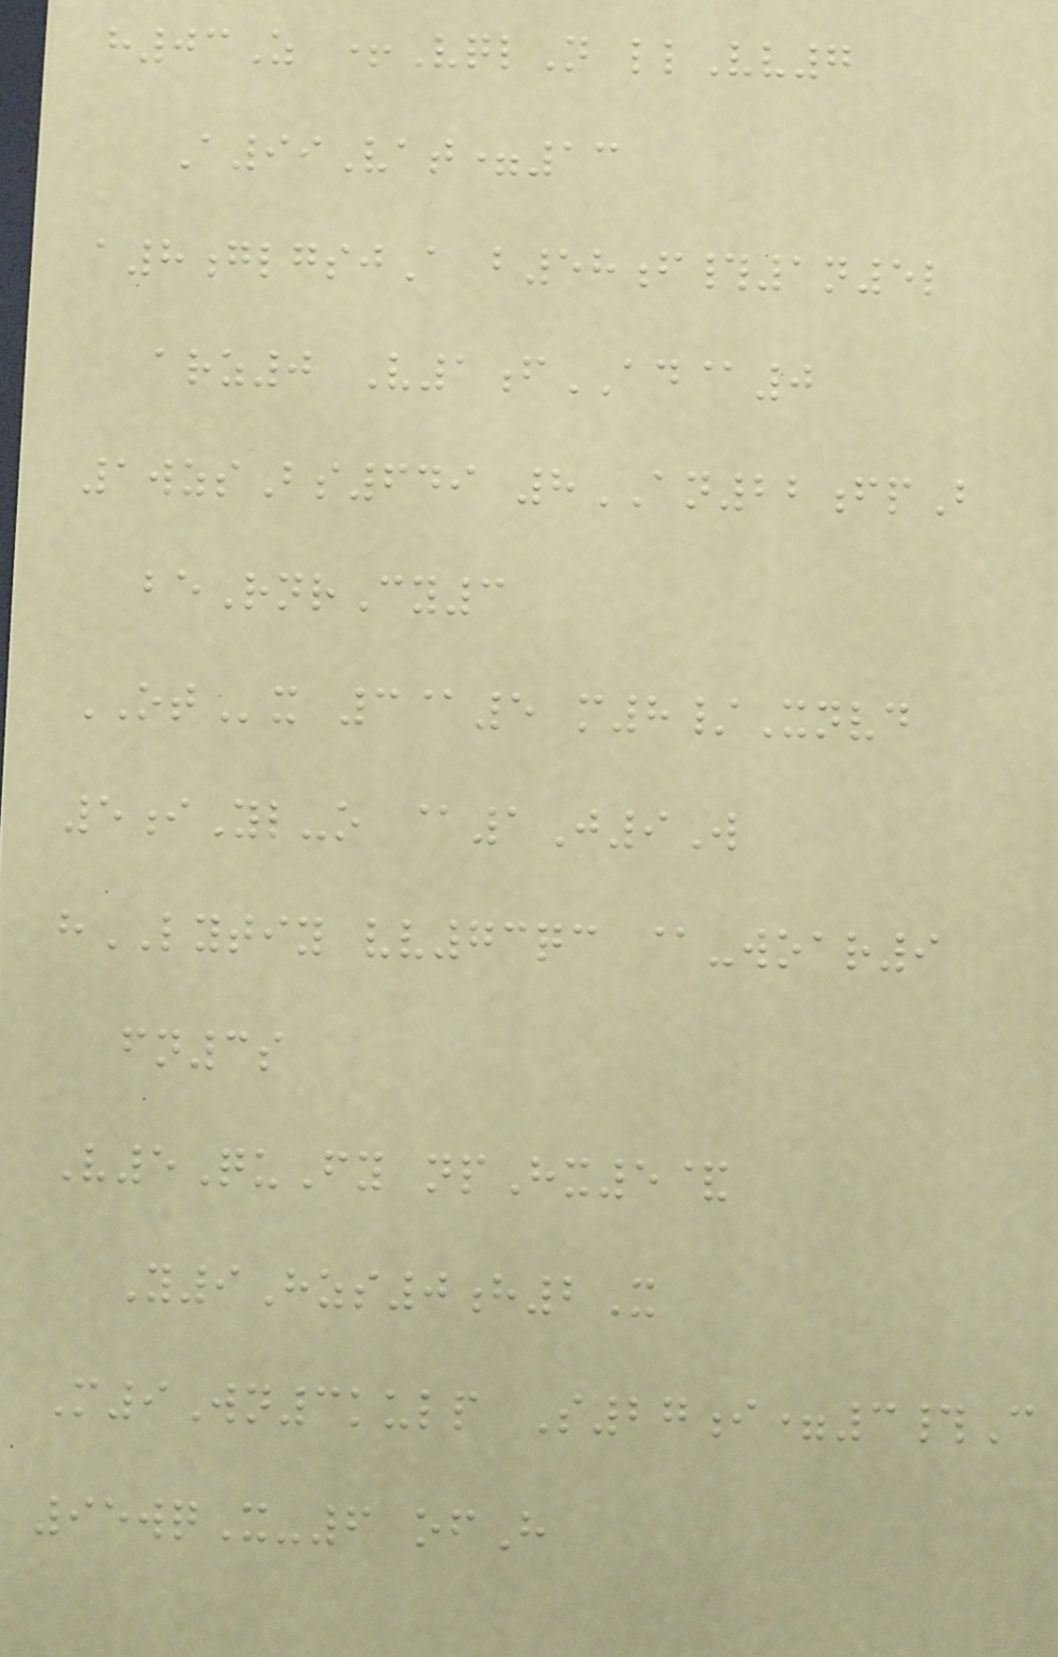h03Z +VqlN llVv7
A99Vat=13
a8glgsjA b58f#1n5l
arz0 V1fAD@0
1wzsBs649 8AN22fpB
beRnrCy3
OTx 3@5 m8/Xnvd
5iYl-o @1J9W
hLYTIY vv73qc @-woar9
fn3s
V5QuFy npHx5&
Y9Hzs0h2X
M9Wn3kulp S27i=3#C
95wqX-6 ofH
